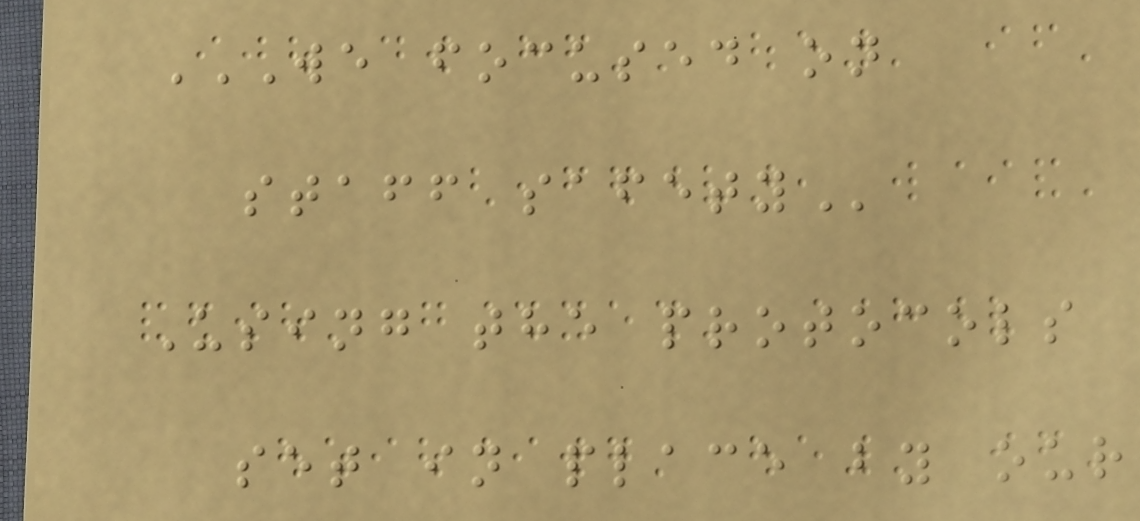WE FOCUSED ON
STAFF SAFETY
Using the protocols
set in place by our
